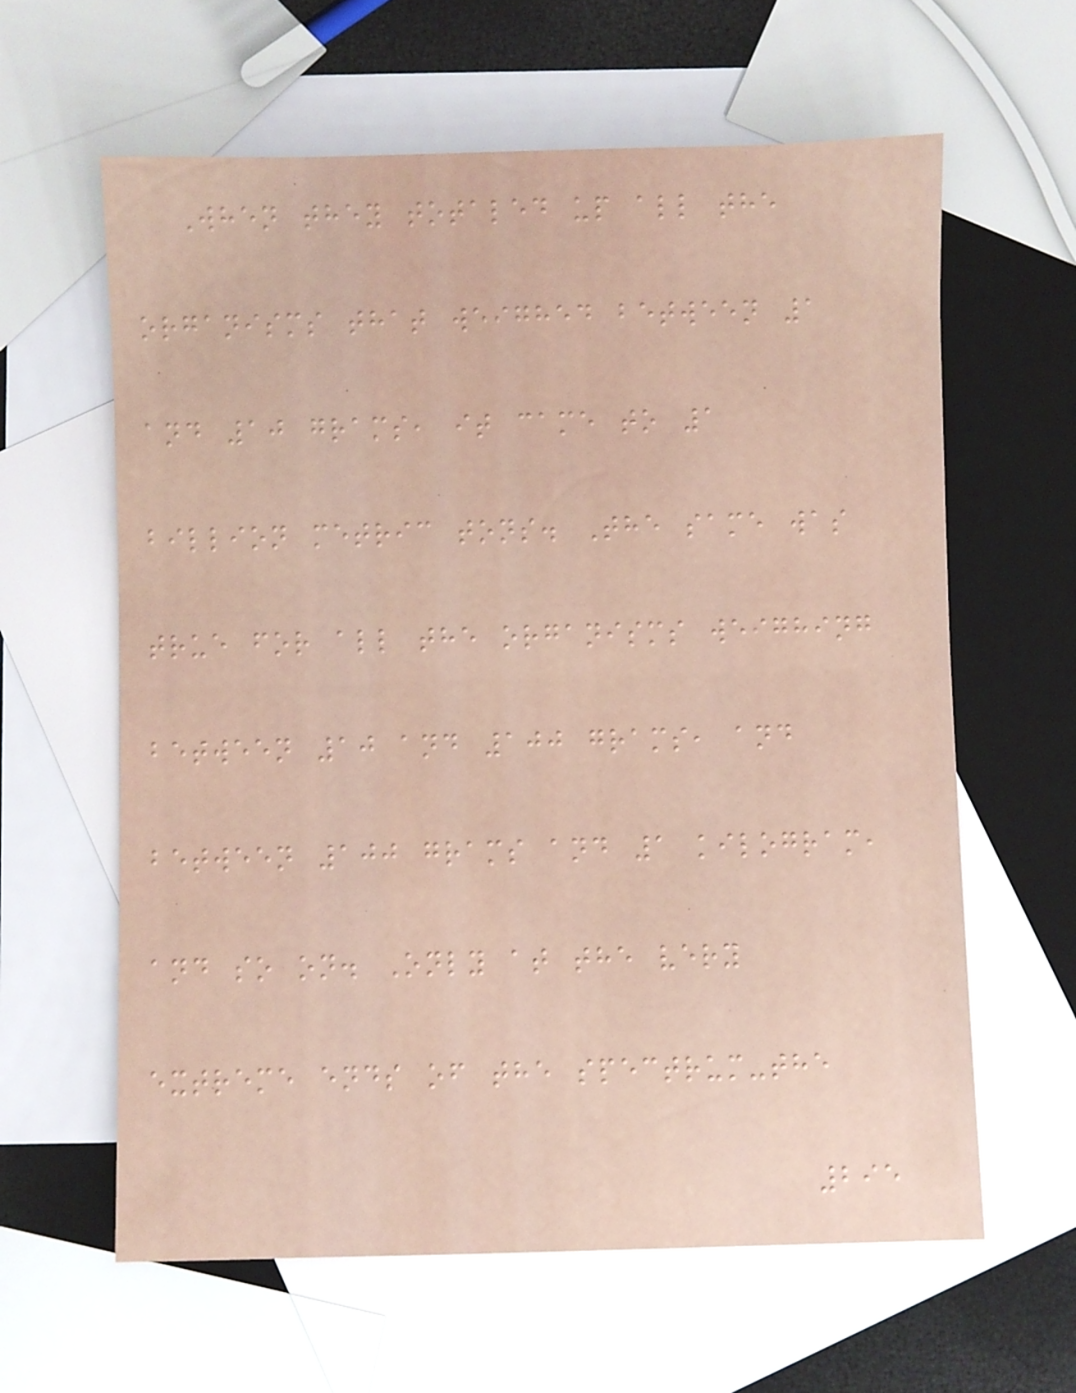When they totaled up all the
organisms that weighed between 1
and 10 grams, it came to 1
billion metric tons. The same was
true for all the organisms weighing
between 10 and 100 grams, and
between 100 grams and 1 kilogram,
and so on. Only at the very
extreme ends of the spectrum-the
295
